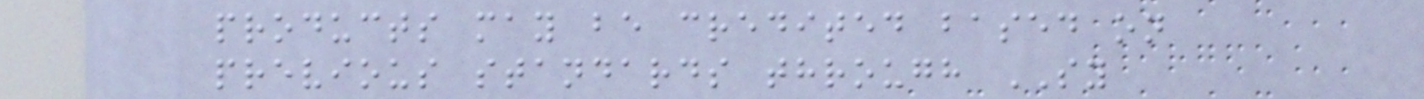products may be credited based on
previous standards through SY
